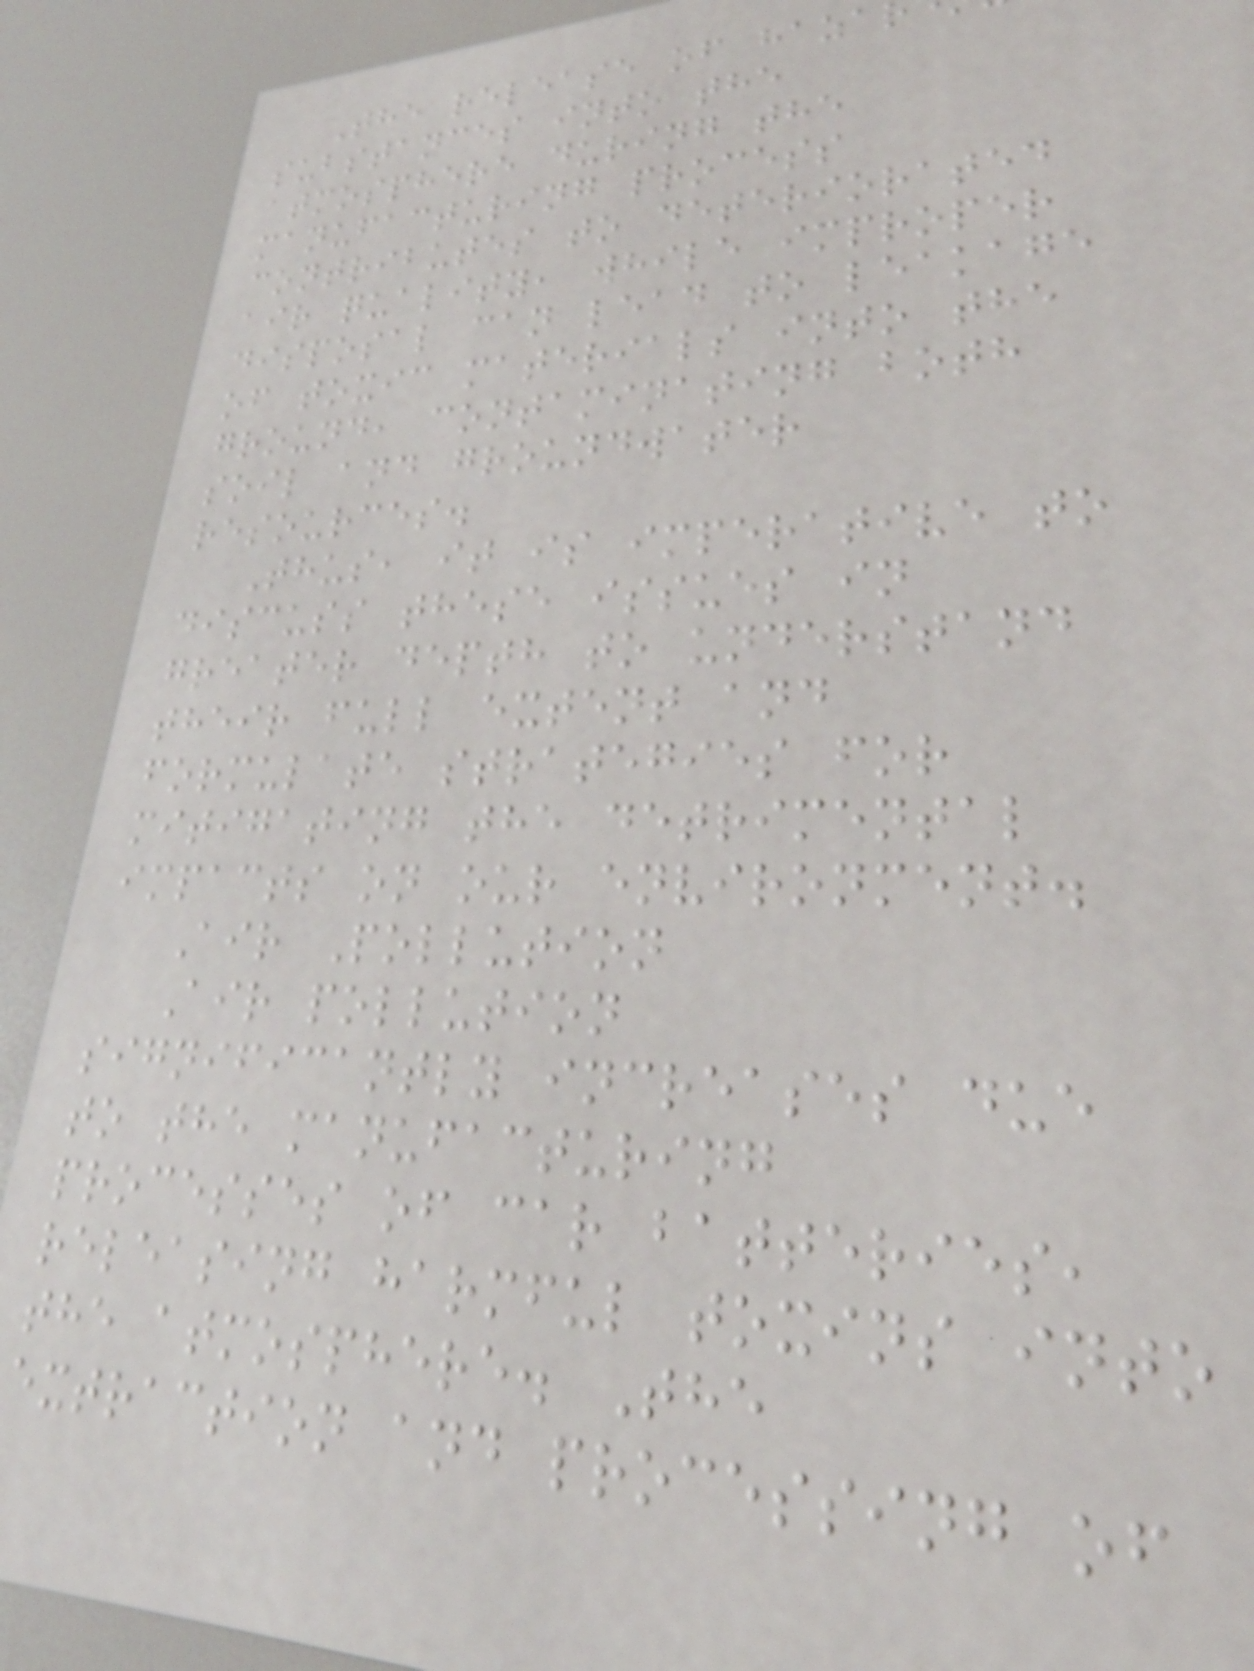The release of haza
substances into the
atmosphere during the
manufacturing process
contributes to deteriorated
air quality, while improper
disposal can lead to leakage
of toxic materials into the
ground, contaminating both
soil and groundwater
resources.
Thus, it is imperative to
discuss these issues in
greater depth to understand
their full extent and
formulate strategies for
mitigating the detrimental
impacts on our environment.
Air Pollution
Air pollution
significantly increases due
to the manufacturing
processes of car batteries,
releasing harmful toxins into
the atmosphere. The
extraction and processing of
